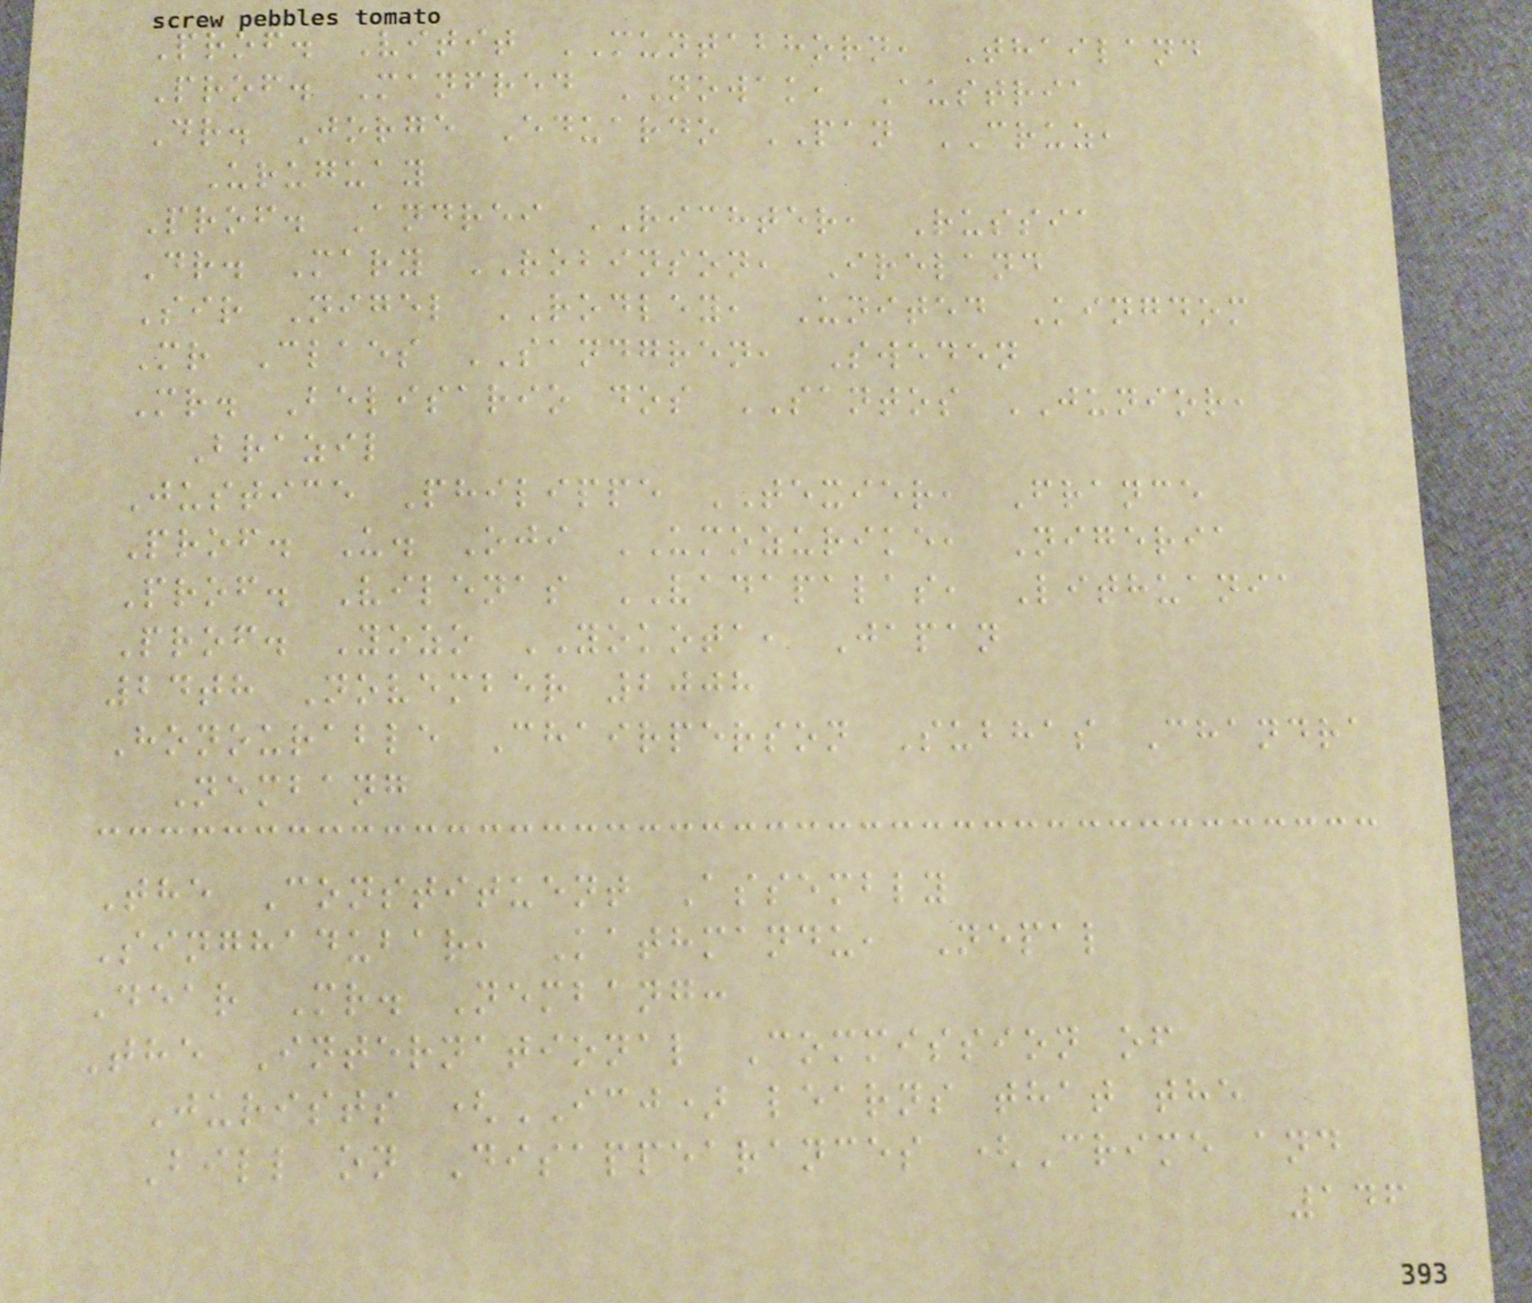Prof. Vitit MUNTABHORN, Thailand
Prof. Manfred NOWAK, Austria
Dr. Jorge Eduardo PAN CRUZ,
Uruguay
Prof. Andrei RICHTER, Russia
Dr. Mary ROBINSON, Ireland
Sir Nigel RODLEY, United Kingdom
Mr Claes SANDGREN, Sweden
Mr. Belisario dos SANTOS JUNIOR,
Brazil
Justice Philippe TEXIER, France
Prof. U. Oji UMOZURIKE, Nigeria
Prof. Vilenas VADAPALAS, Lithuania
Prof. Yozo YOKOTA, Japan
24th November 2008
Honourable Chairperson Subhas Chandra
Nembang
The Constituent Assembly
Singhadubar, Kathmandu, Nepal
Dear Mr. Nembang:
The International Commission of
Jurists (ICJ) learns that the
Bill on Disappearances (Crime and
146
